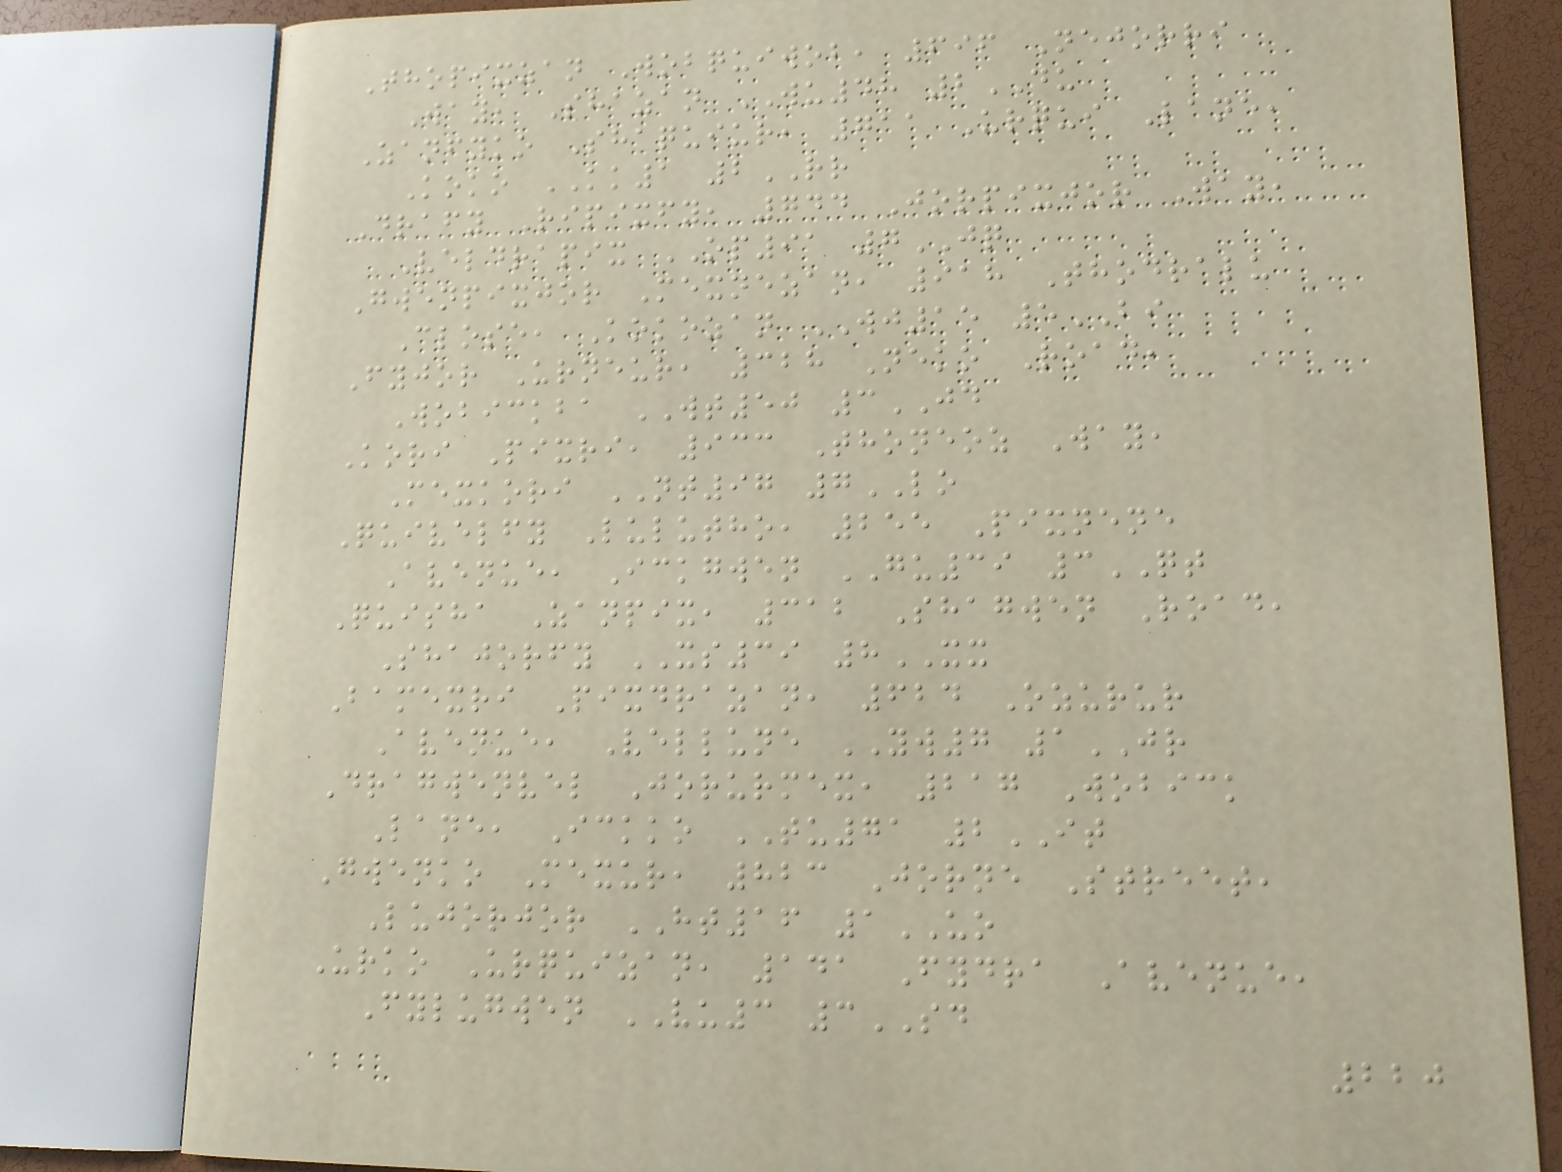Thopixzan Wobquiwob, 696 Nejorri
Way, Shazan WU48 2DU
Zanfyko Shaquiur, 711 Urqui Lane,
Koko KK1 2RR
Drafy Ripixfy, 744 Jorpixjor Way,
Veldrapix OP91 7JQ
Gwenpixjor Mexnezan, 918 Thodralu
Close, Kokozan WJ15 5BI
Fyjor Urneur, 328 Neko Road,
Wobickba WT50 3JD
Kori Pixri, 933 Thoneoz Way,
Mexkori NT97 7LO
Quivelfy Lulutho, 255 Pixnene
Avenue, Ickgwen GU39 3QT
Quisha Zanpix, 312 Shagwen Road,
Shajorfy XS39 8XX
Bamexri Pixdrazan, 624 Ozurur
Avenue, Vellune YW7 1JR
Dragwenvel Jorurmex, 217 Wobick
Lane, Ickko TU71 2IT
Gwenko Mexur, 823 Jorne Street,
Lujorjor HT16 1UO
Urko Urquizan, 141 Fydra Avenue,
Fylugwen VU3 3SD
220
